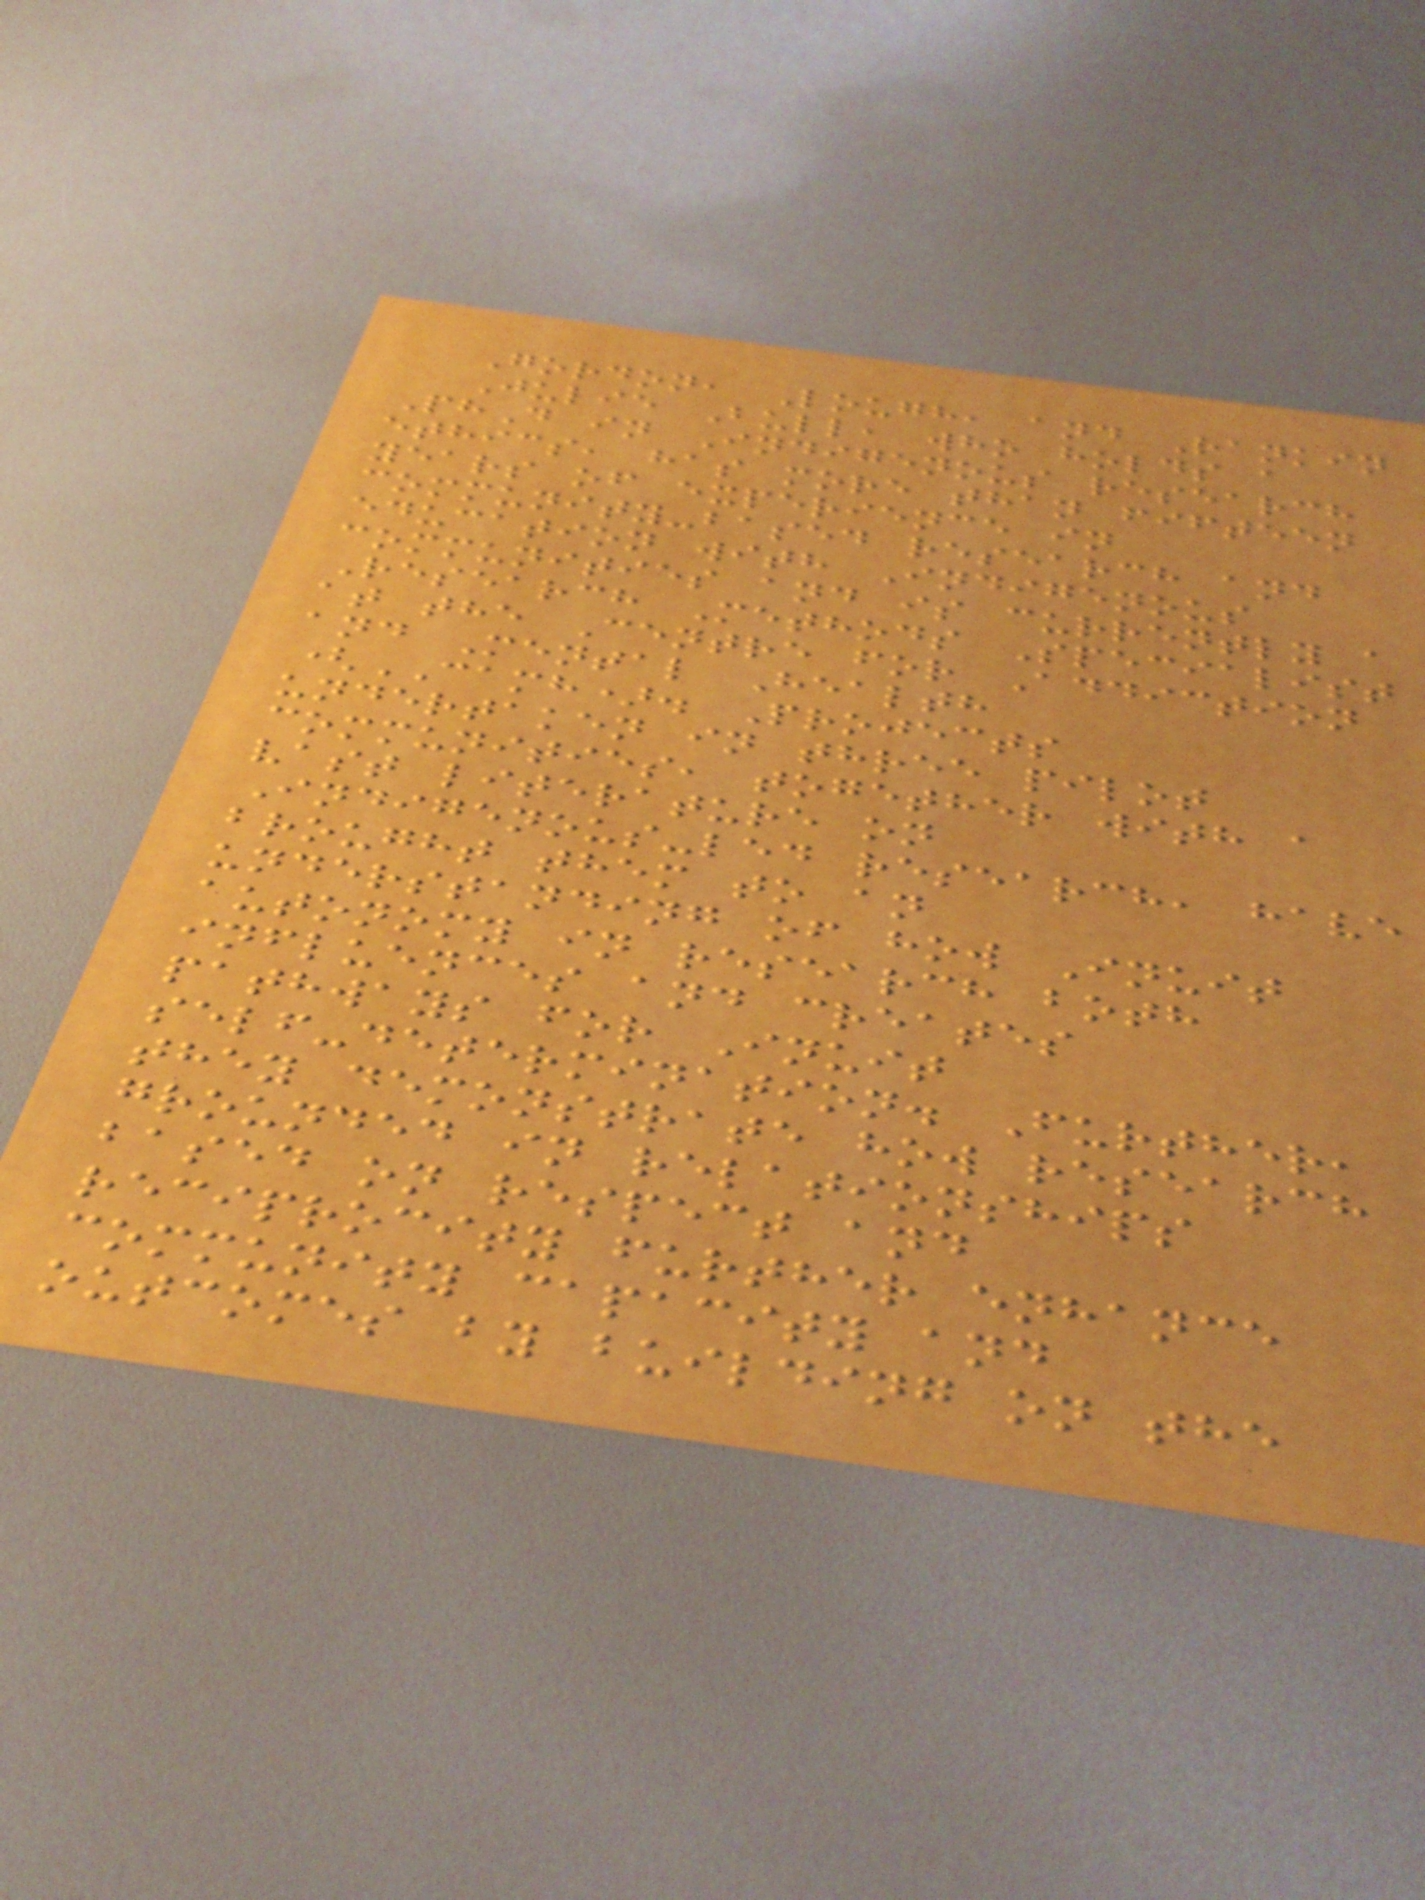Gordon, Lough, and Rankin
Julie Bull, who holds a
PhD in Indigenous research
ethics, has more than fifteen
years of experience in
community-based research and
education with Indigenous
communities and is currently a
Research Methods Specialist
at the Centre for Addiction
and Mental Health
(CAMH). Projects
undertaken in three pilot
communities, together with a
vast literature on
Indigenous-led research, have
brought them to an
understanding of how Inuit
autonomy in research both
influences and creates
pathways for Inuit
self-determination. Further,
they demonstrate how research
grounded in relationships
based on respect and
reciprocity further enhance
community capacity and
outcomes by building on the
